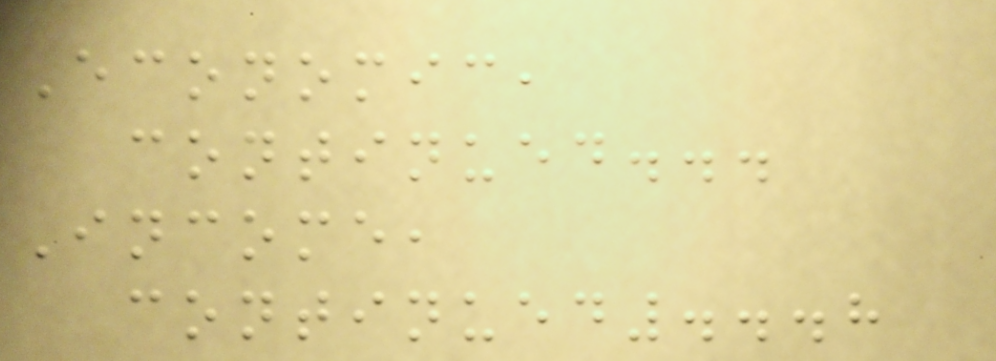Economic,
continued...
Income,
continued...8
